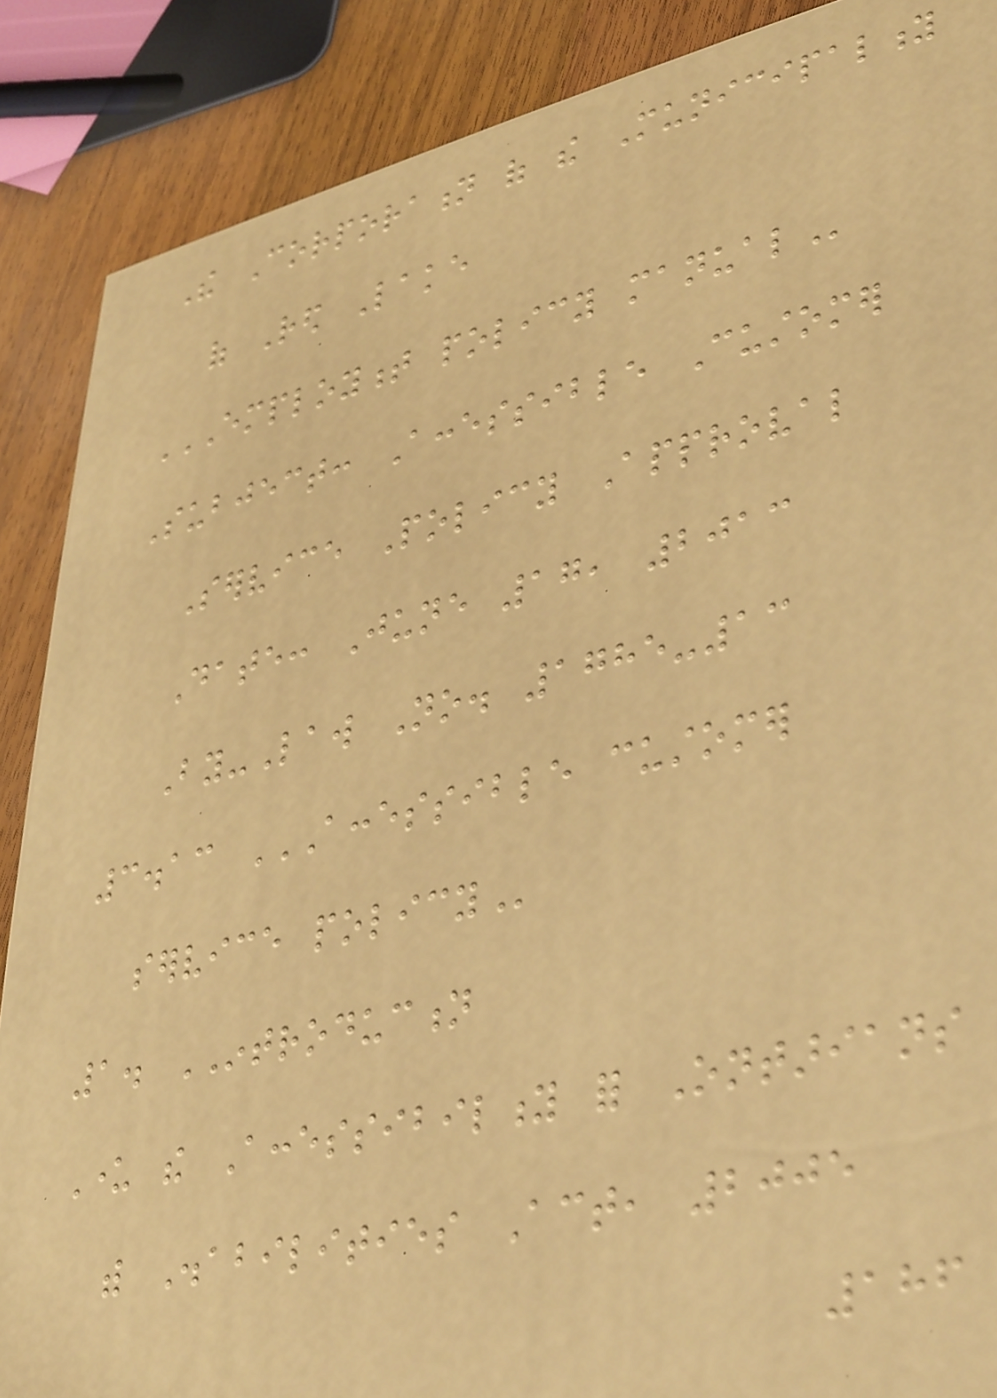The Corporation of the Municipality
of Red Lake
EMPLOYMENT POLICY MANUAL
Subject: Accessible Customer
Service Policy Approval
Date: June 17, 2013
By-Law No. 1785-13
3.13 ACCESSIBLE CUSTOMER
SERVICE POLICY
1. INTRODUCTION
Under the Accessibility for Ontarians
with Disabilities Act, 2005
186
